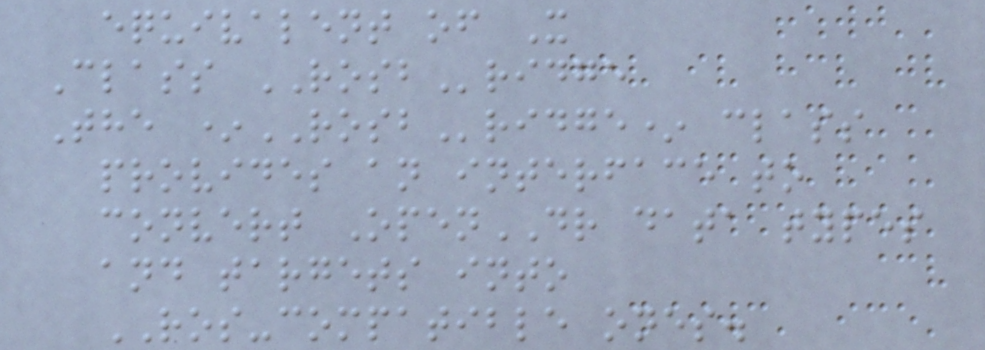equivalent of X
Class ROSBridge
The *ROSBridge* class
provides an interface to
convert OpenDR data types
and targets into
ROS-compatible ones.
